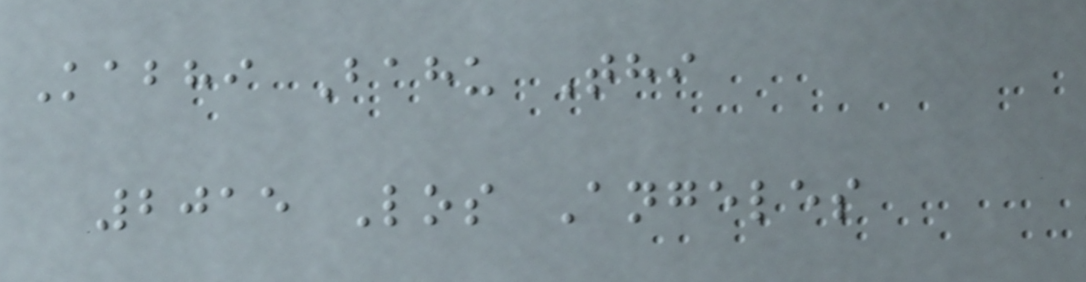Kabhi Bahu Thi
2015 Los Angeles
